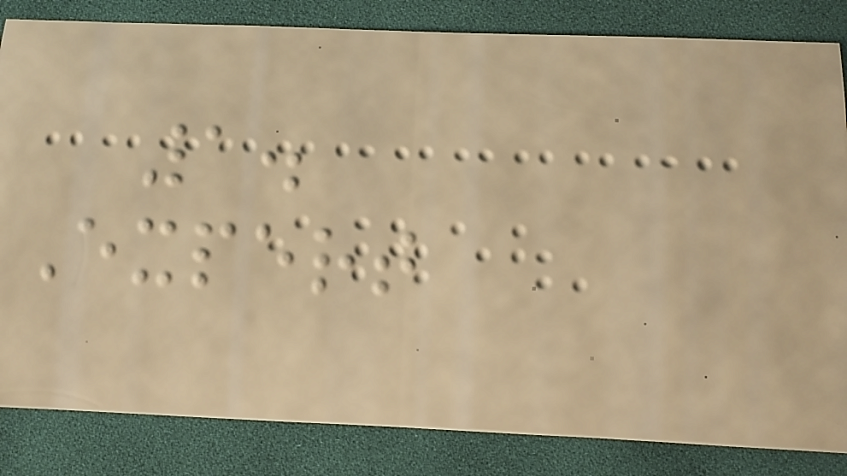1.
Expert
